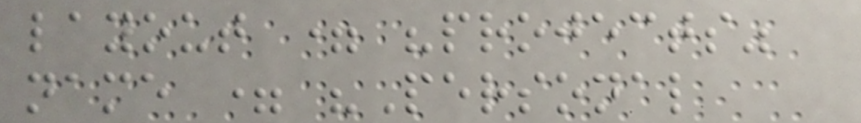layout = "projects"
name = "Personal
